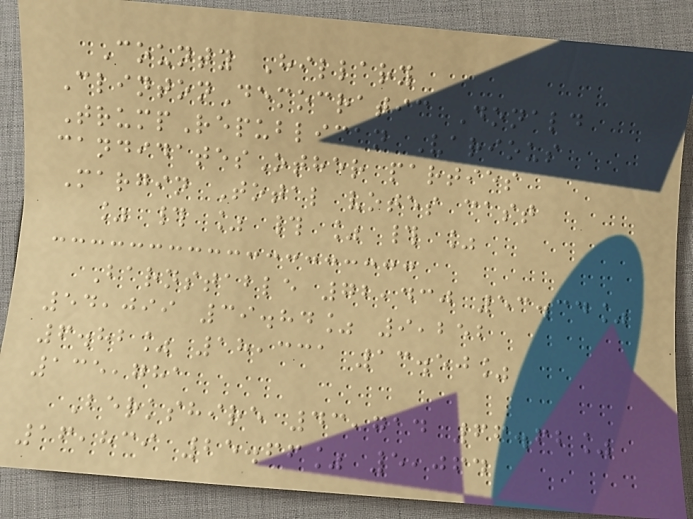County Hillary
ClintonDemocratic Donald
TrumpRepublican Various
candidatesOther parties
Margin Total votes cast
% # % # % # %
Barnstable 72,430 53.34%
54,099 39.84% 9,252
6.82% 18,331 13.50%
135,781
Berkshire 43,714 66.62%
16,839 25.66% 5,064
